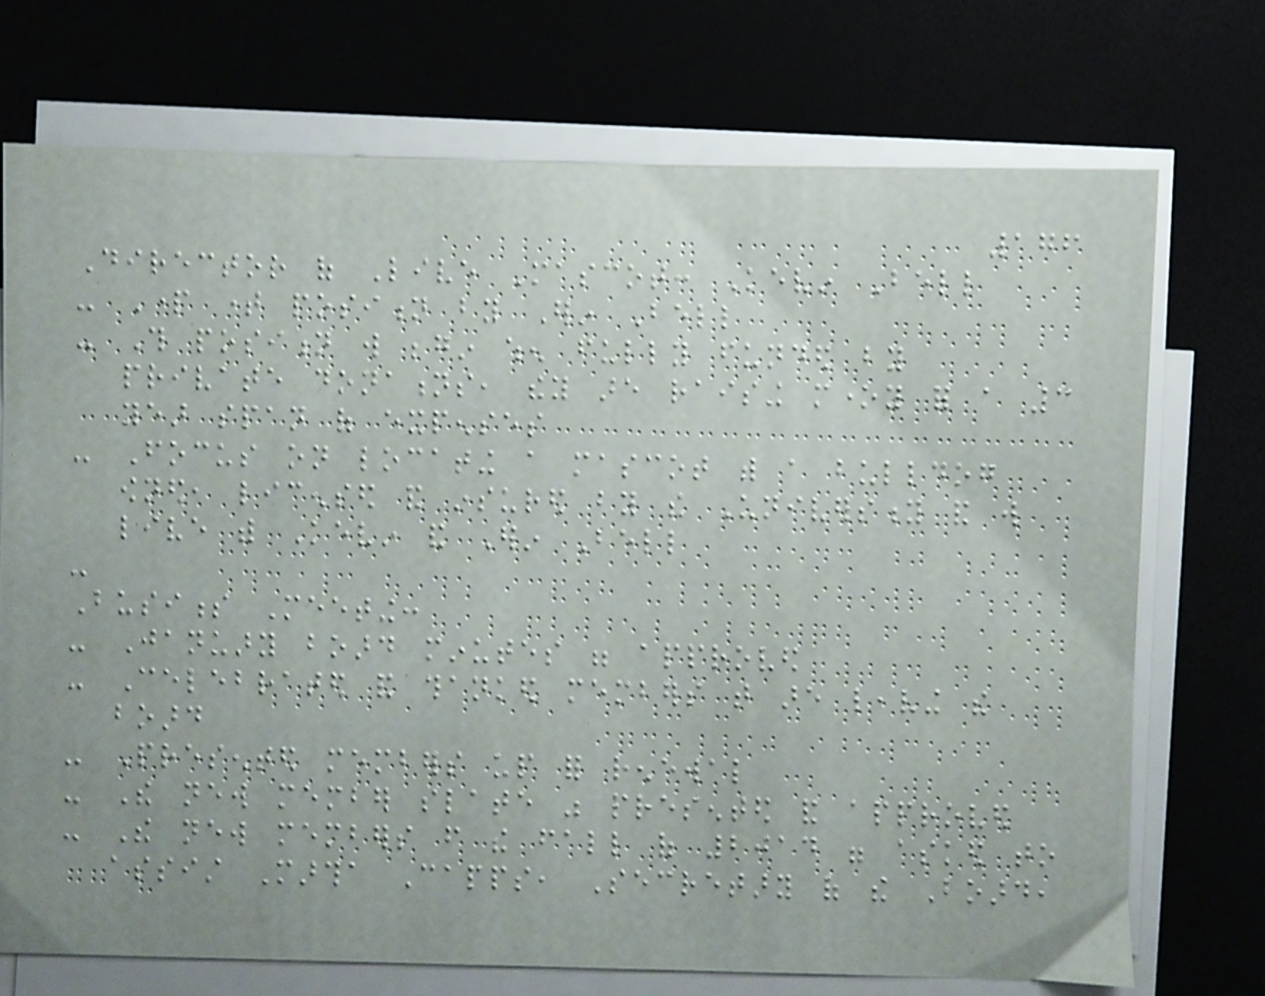176
Director of Live Mascot: Kevin Bell
- Part time position by Erin Bell
- This position will begin when fully funded by
private donations, they are raising money for a 3
year span of expenses
- Focus on locating a mascot with a bulldog
owned, licensed and insured by the University and will
live with Kevin and Erin Bell
-
Business Meeting:
- January board minutes were approved
- Celebrated and thanked members that are leaving the
board
- Presented members up for renewal
- The new member slate was presented and approved
- The new members from the fall of 2014 were asked to
assist Martha Capps, Secretary of the Board,
